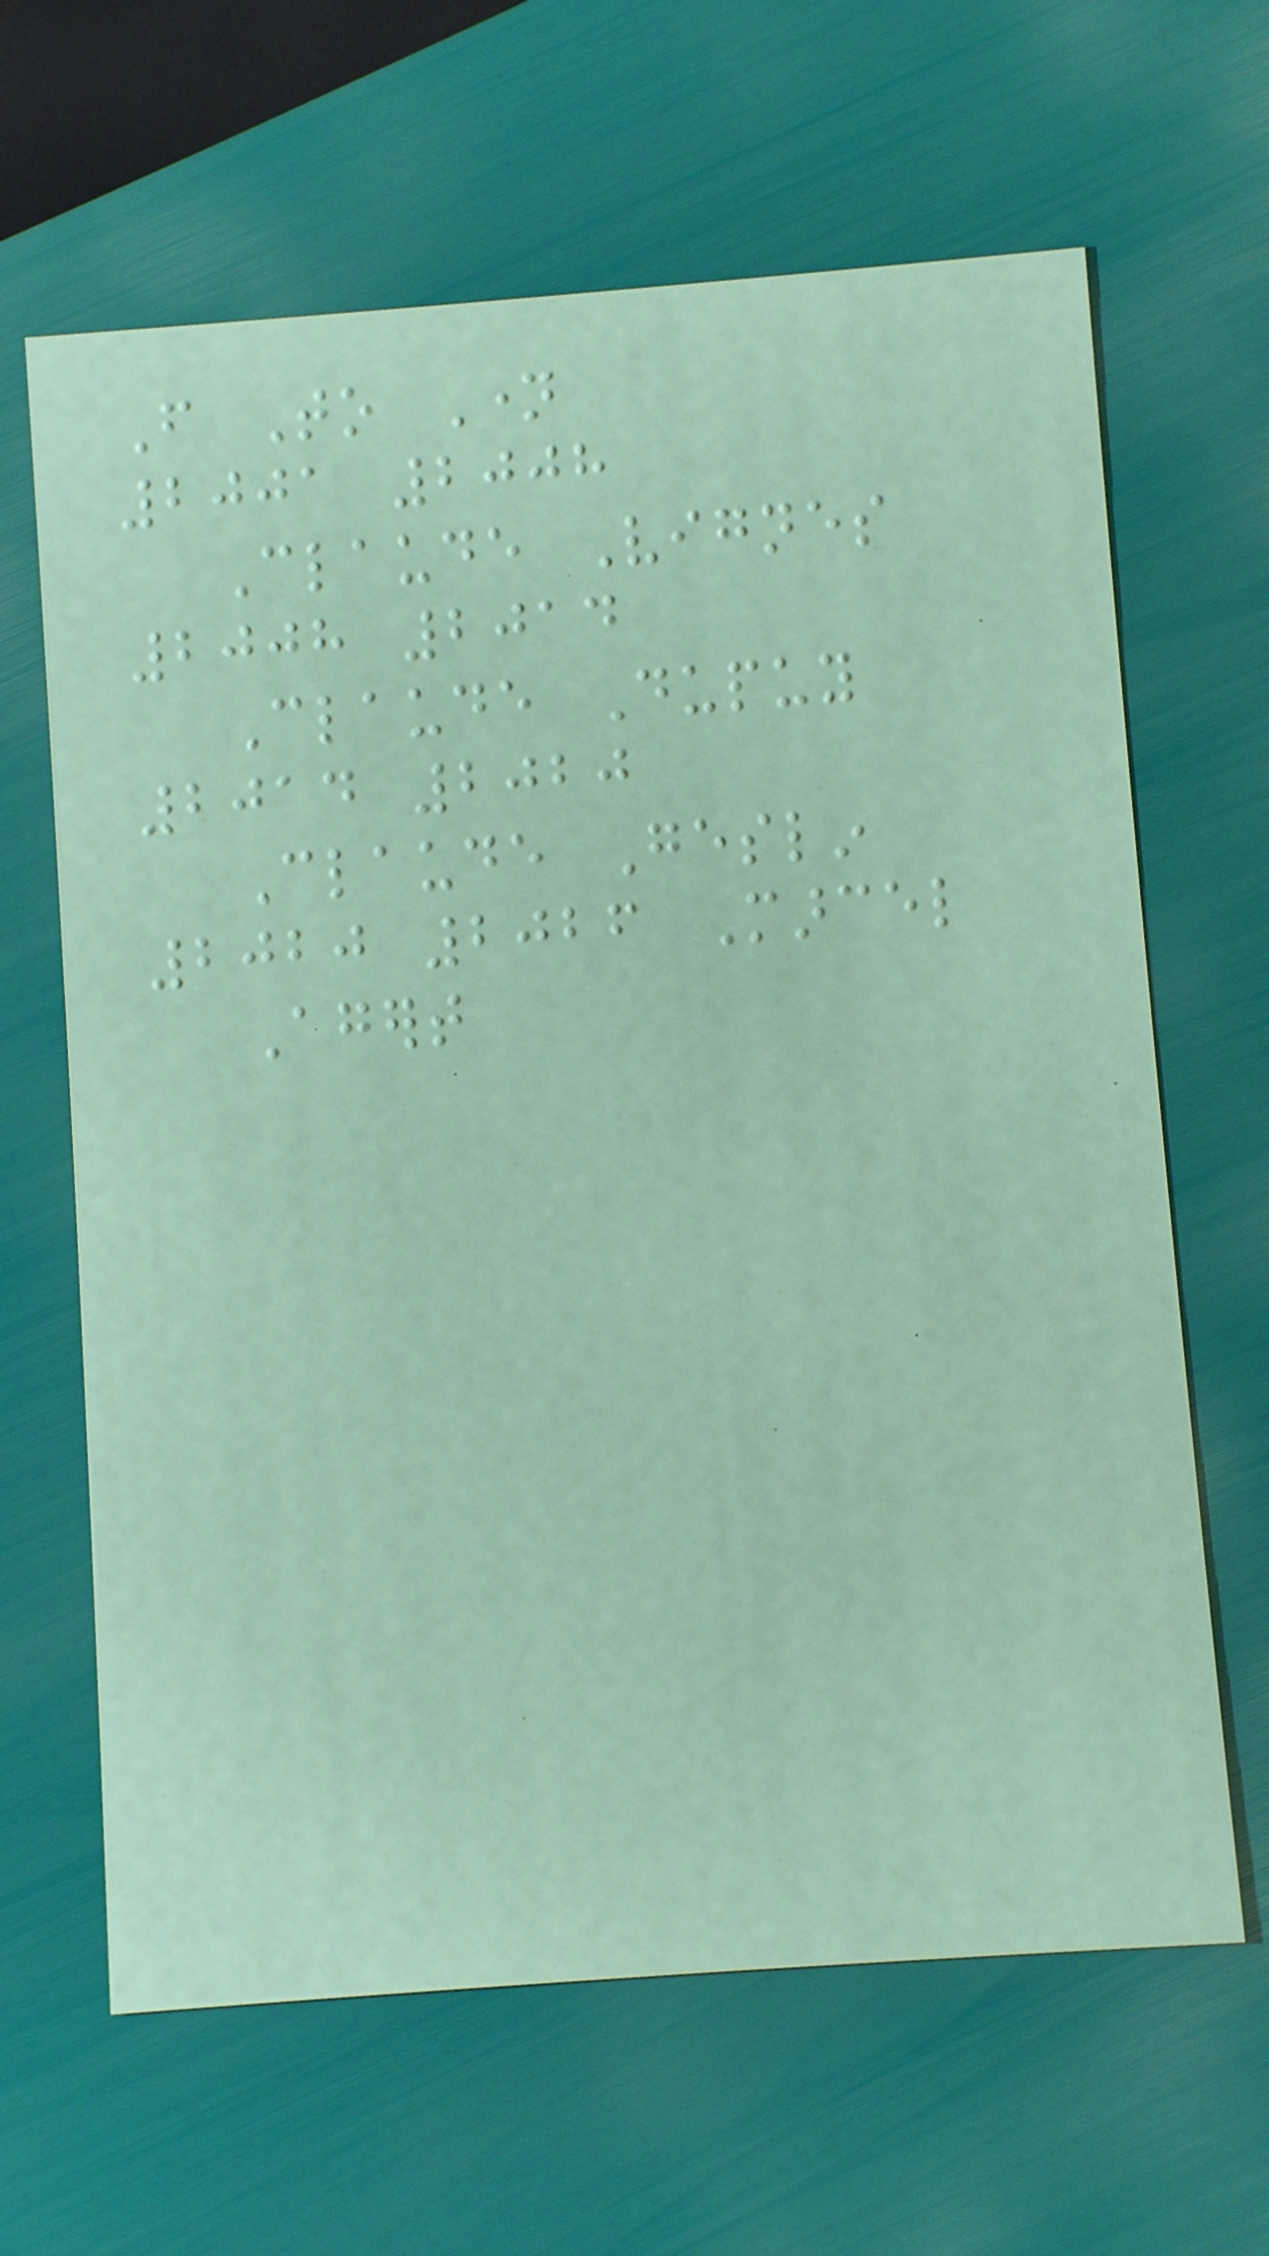From To Name
2001 2008
Claude Vignes
2008 2014
Claude Dupuy
2014 2020
Claude Geslin
2020 2026 Marcel
Agert
